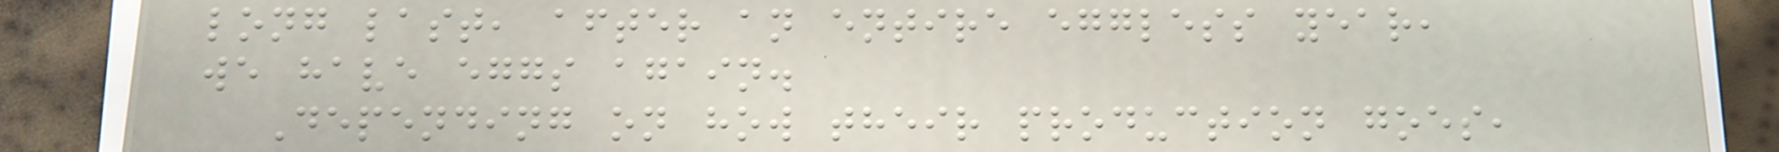long last, after an entire eggless year,
we have eggs again.
Depending on how their production goes,
